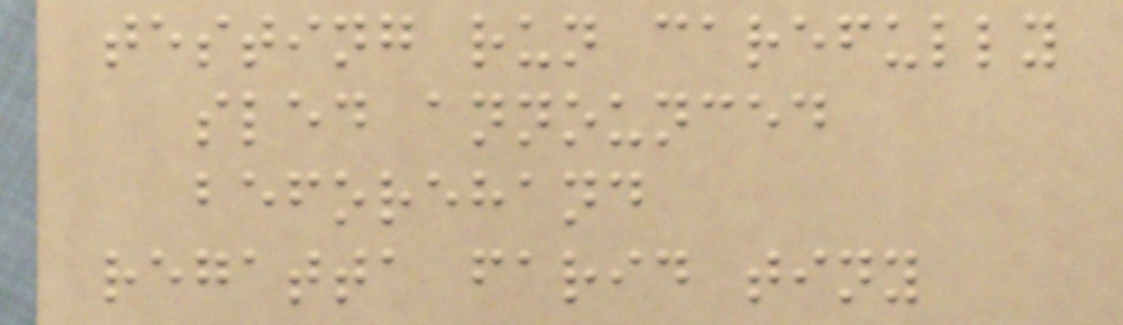testing run carefully
sled announced
beforehand
regatta farid tiny
